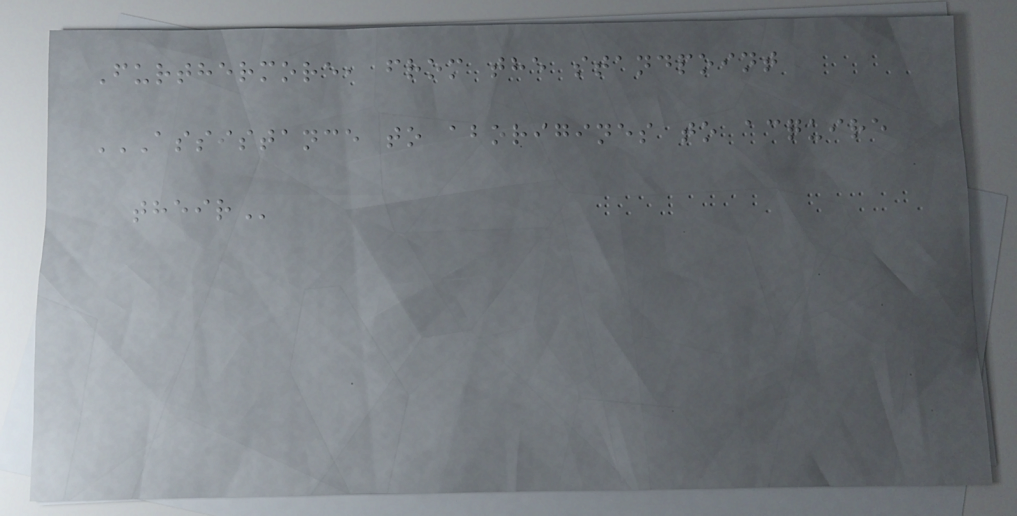Furthermore, from the standpoint
ASSISTANCE TO ABORIGINES TO ACQUIRE
THEIR
